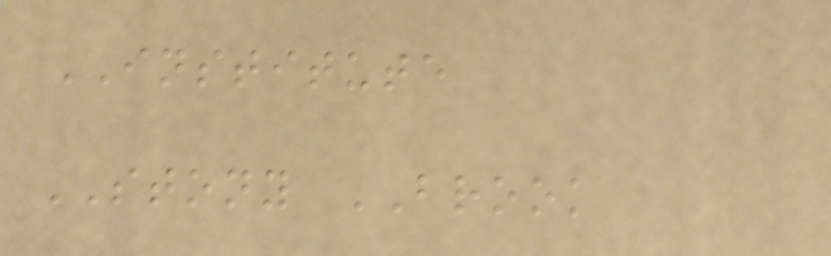INSTITUTE
STONY BROOK
